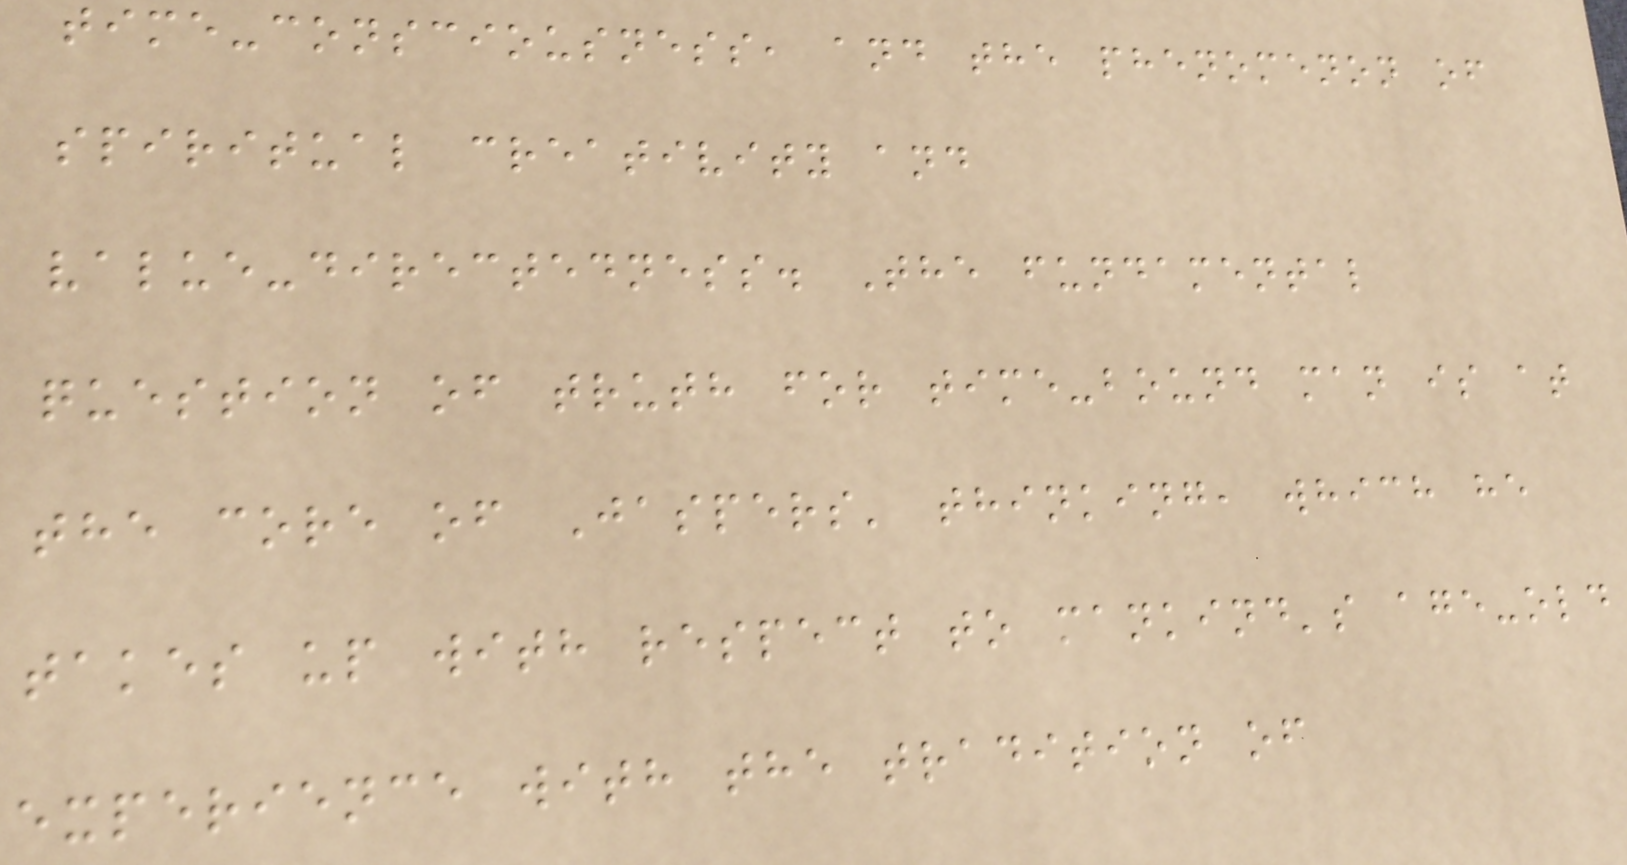time-consciousness, and the phenomenon of
spiritual creativity and
value-directedness. The fundamental
question of truth for time-bound man is at
the core of Jaspers' thinking, which he
takes up with respect to mankind's age-old
experience with the tradition of
